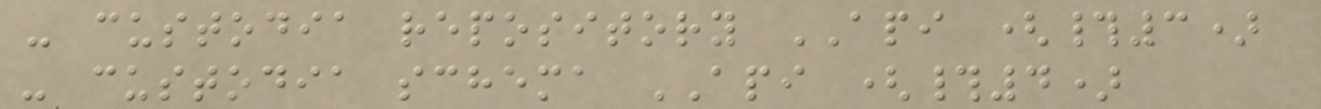- custodia repository API (#3)
- custodia schema API (#4)
